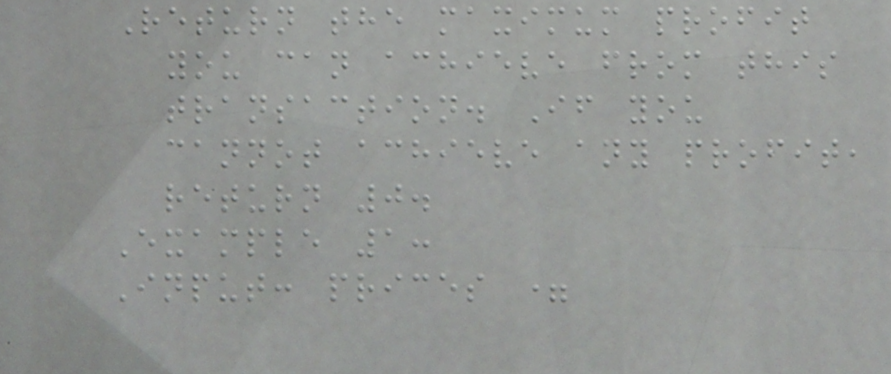Return the maximum profit
you can achieve from this
transaction. If you
cannot achieve any profit,
return 0.
Example 1:
Input: prices =
